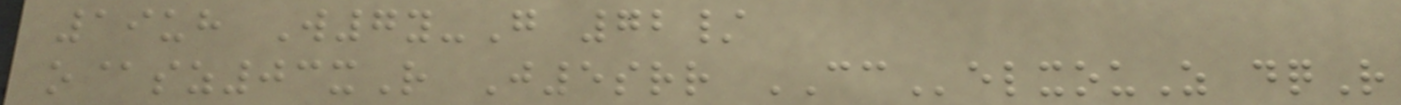19uh W7y-G 72/
o@sz03xR J5srr CCelxouZ dqR
